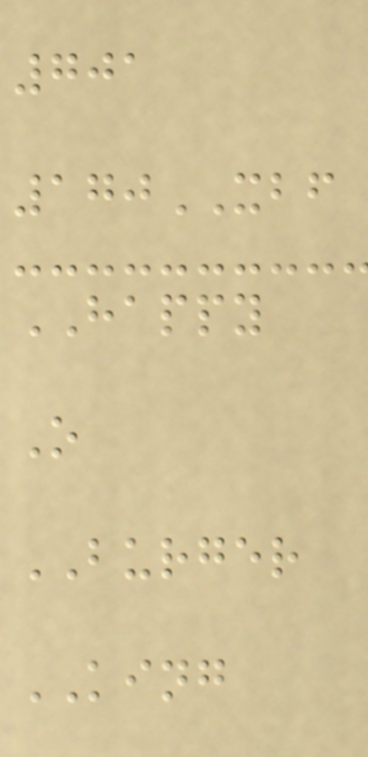701
170XBF
HAPPY
O
BURGER
KING
